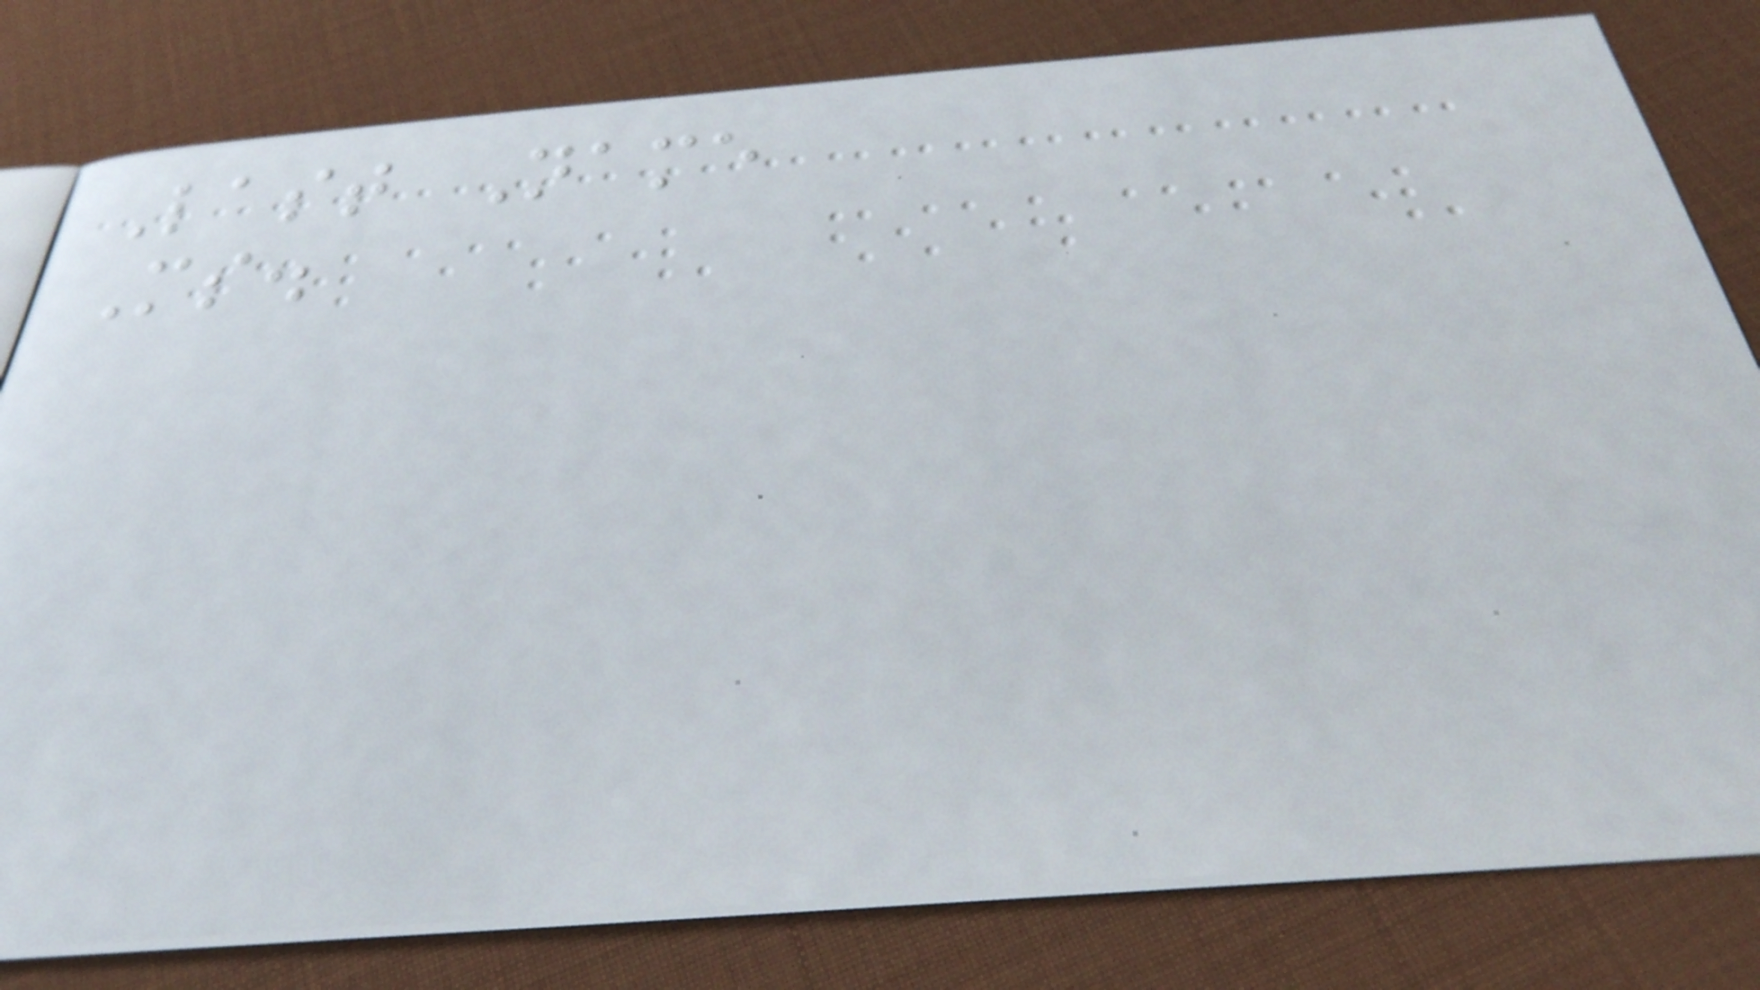Last Name
Ms.
